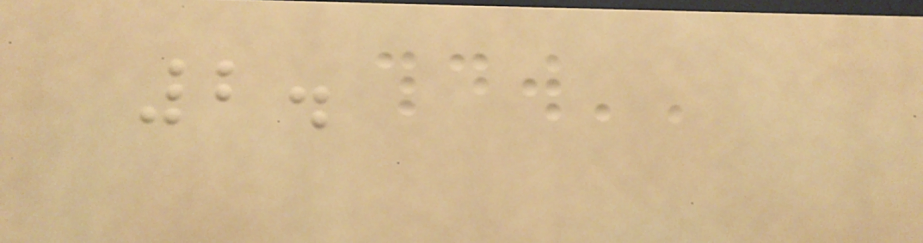2.
